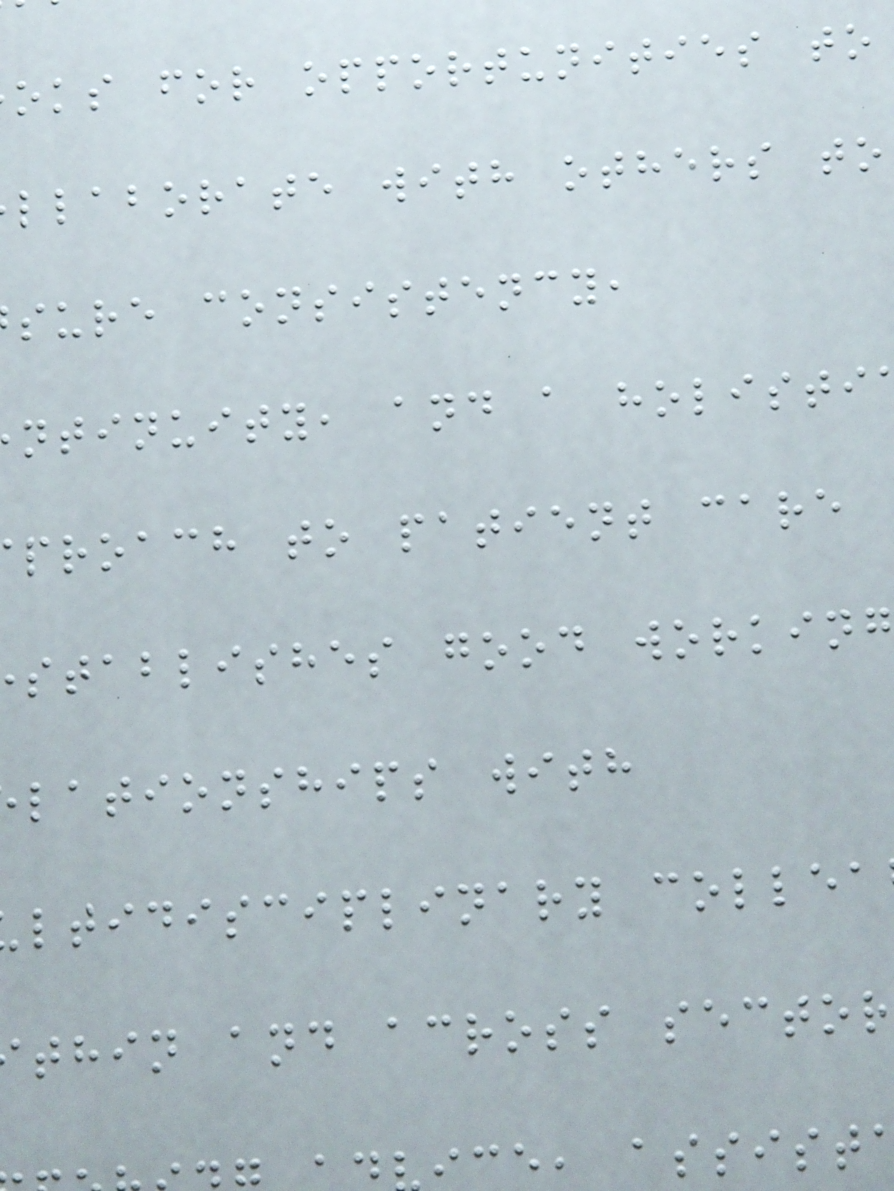oks for opportunities to
llaborate with others to
sure consistency,
ntinuity, and a holisti
proach to patient care
stablishes good working
lationships with
ltidisciplinary collea
thin and across sector
ce, assist
